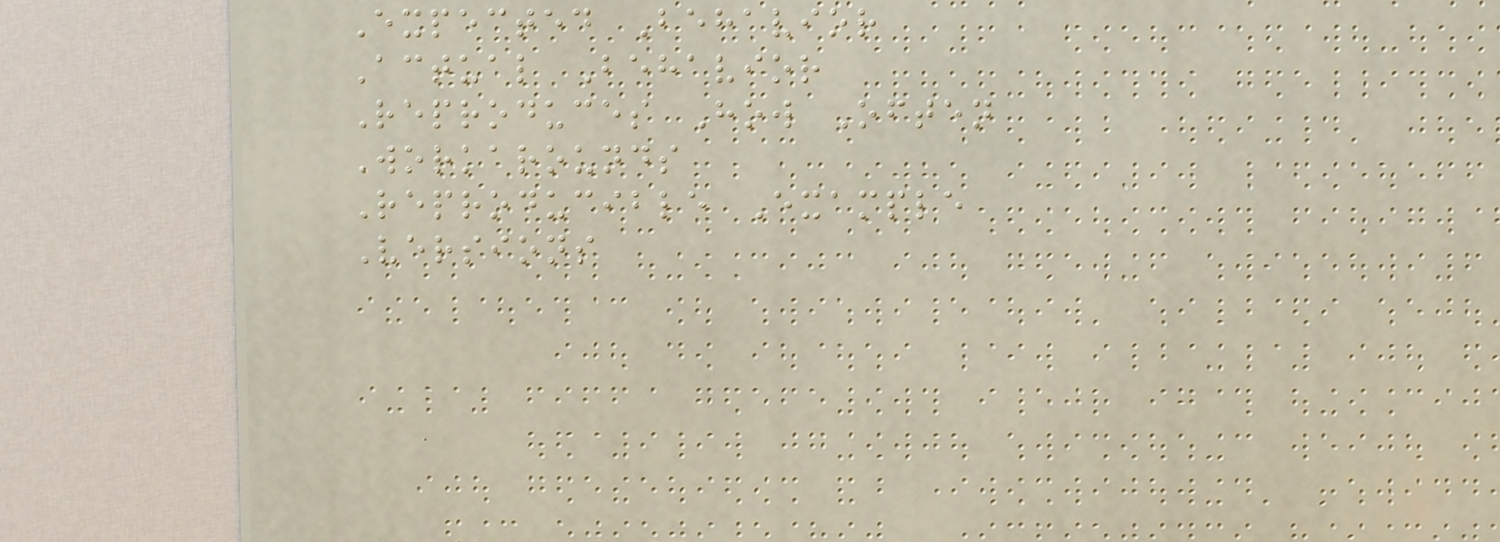Expected Behavior
Actual Behavior
Reproduces How Often
Workarounds
Reproducible Example
Versions
